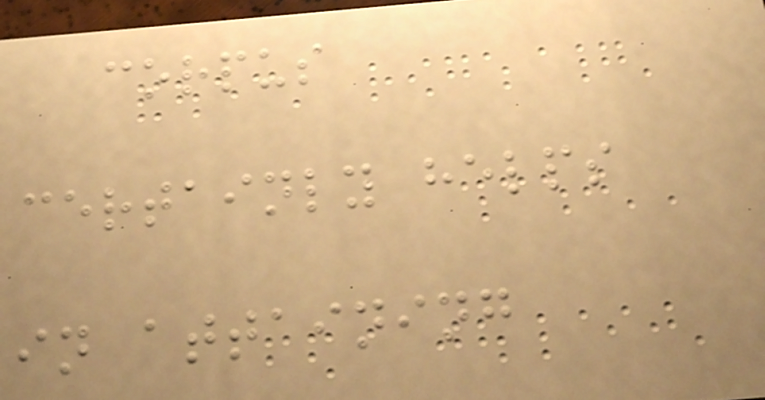corpus
certainly helps
in attaining
